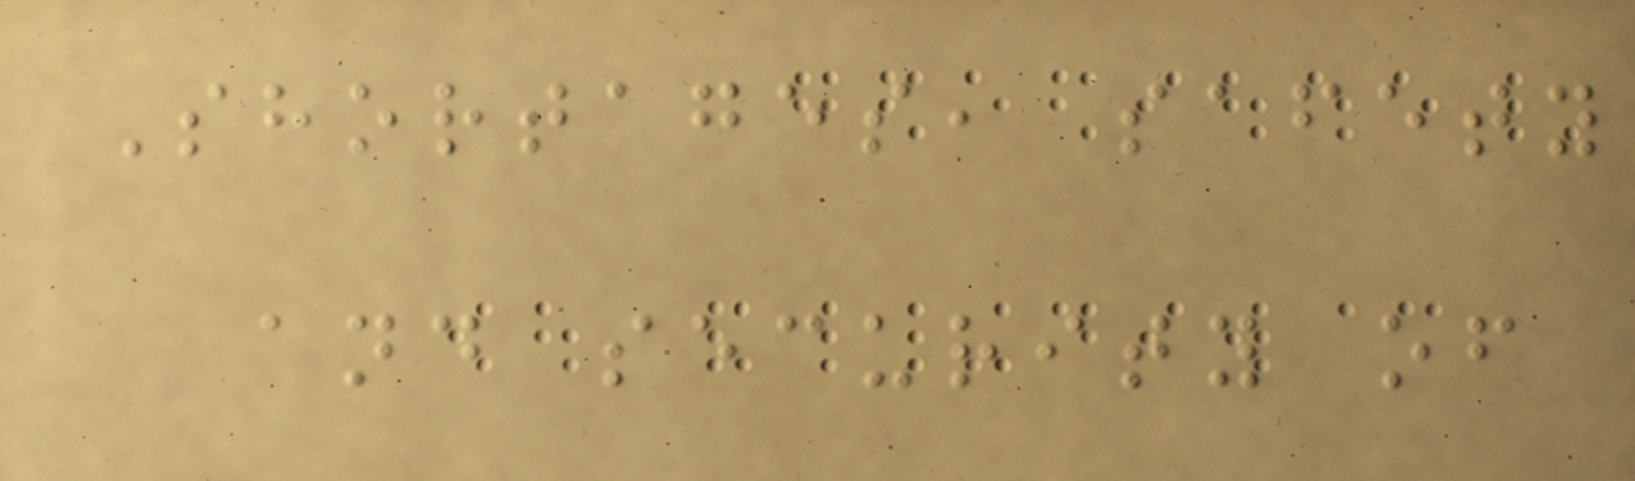Shortages, safety
and security of
